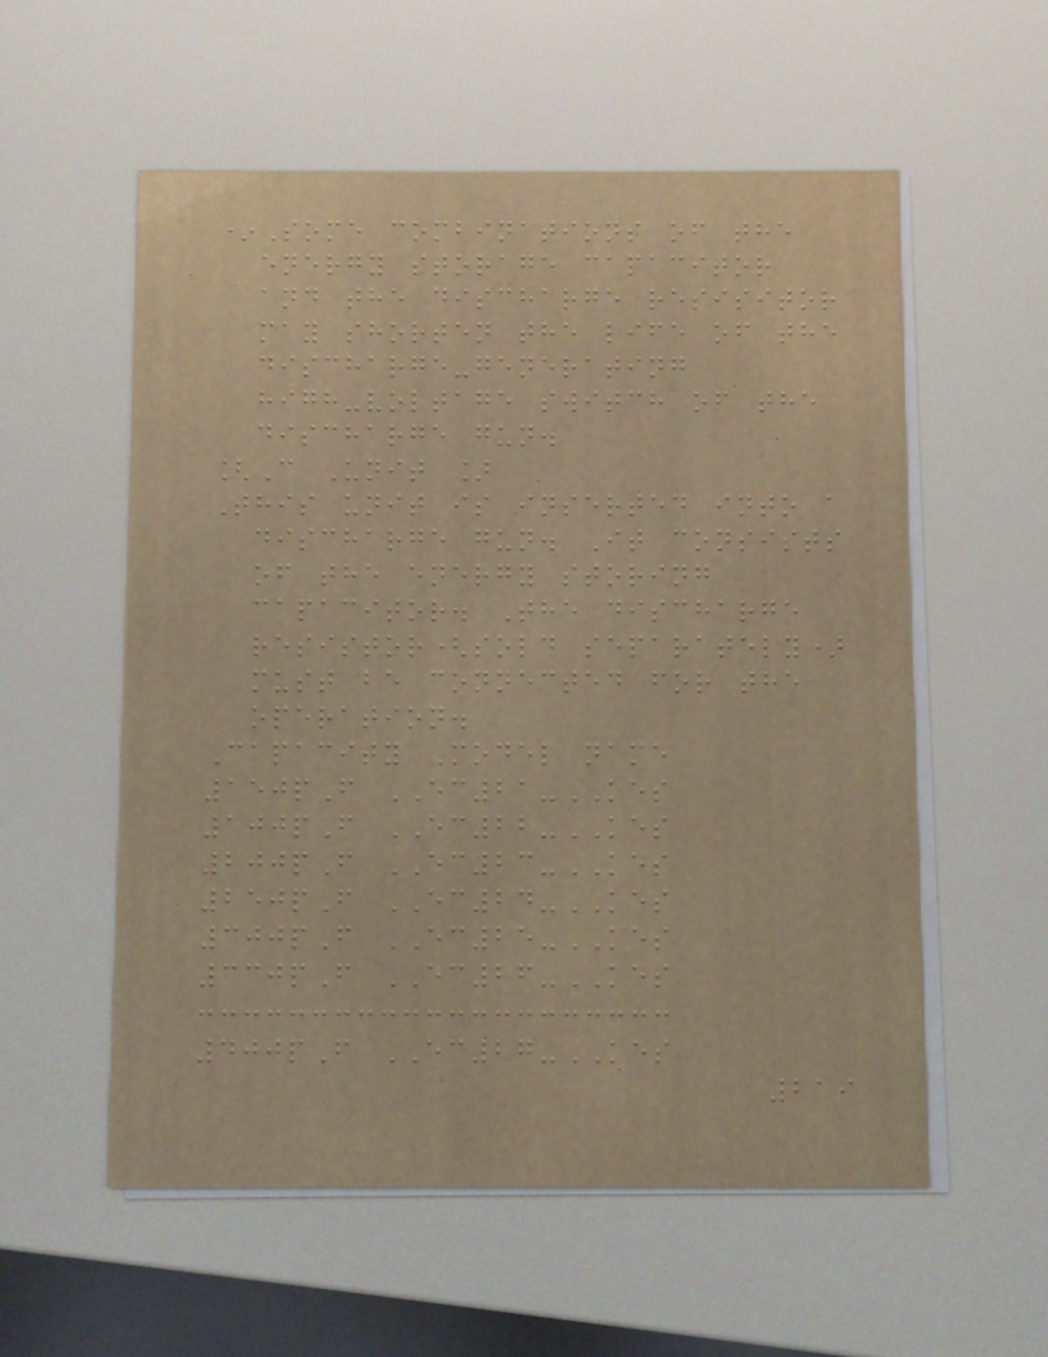*Some combinations of the
energy storage capacitor
and the discharge resisitor
may shorten the life of the
discharge-generating
high-voltage switch of the
discharge gun.
[C Unit ]
This unit is inserted into a
discharge gun. It consists
of the energy storing
capacitor. The discharge
resistor(sold separately)
must be connected for the
operation.
Capacity Model name
150pF EC21-KES
100pF EC22-KES
200pF EC23-KES
250pF EC24-KES
300pF EC25-KES
330pF EC26-KES
400pF EC27-KES
219
